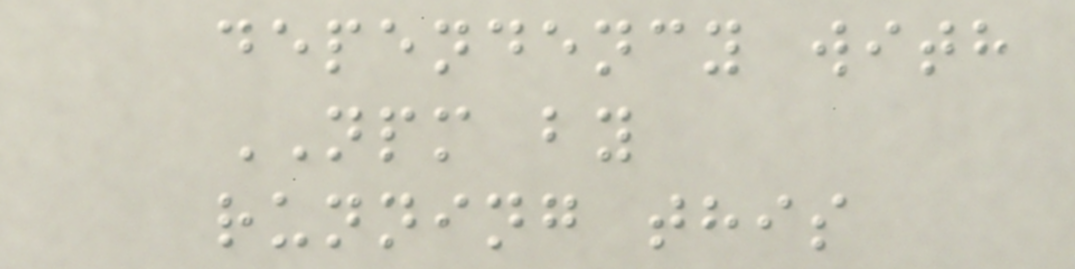dependency with
NPM by
running this
